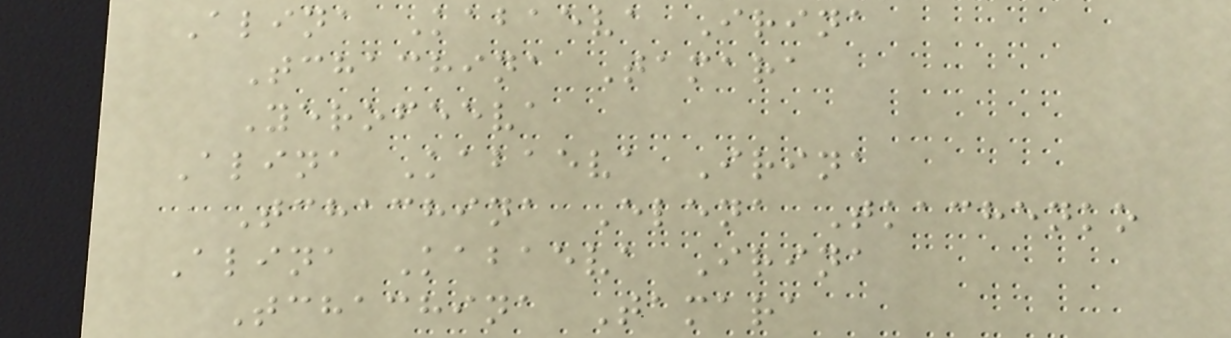Alina Kabaeva Irina
Tchachina Tamara
Yerofeeva
Alina Kabaeva Irina
Tchachina Elena Tkachenko
Alina Kabaeva Irina
Tchachina Tamara
